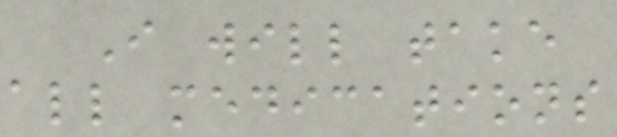I will take
all medications
